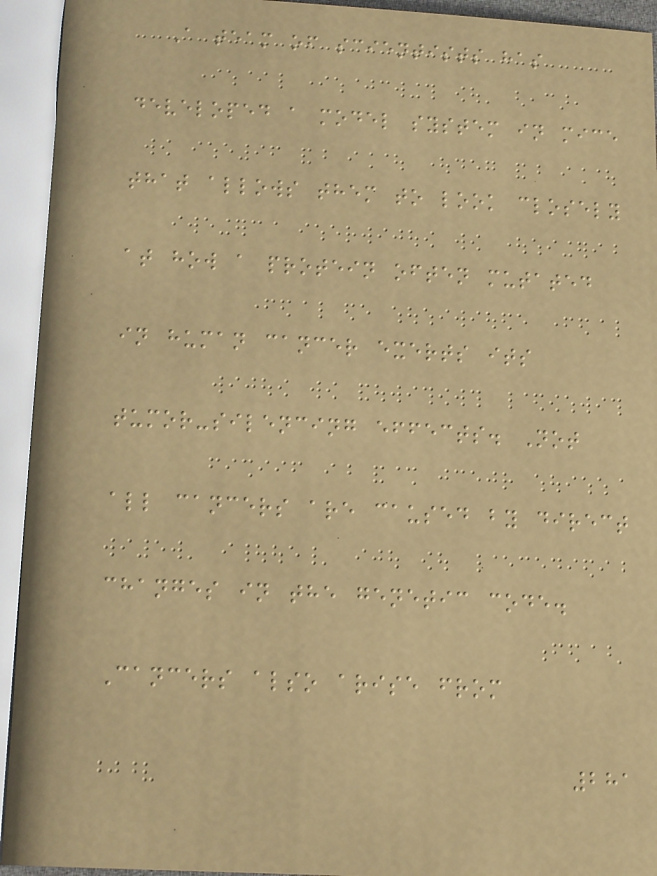A team of scientists has
developed a model system in mice
that allows them to look closely
at how a protein often mutated
in human cancer exerts its
tumor-silencing effects. Not
all cancers are caused by direct
changes in the genetic code.
Cancers also arise from
281
